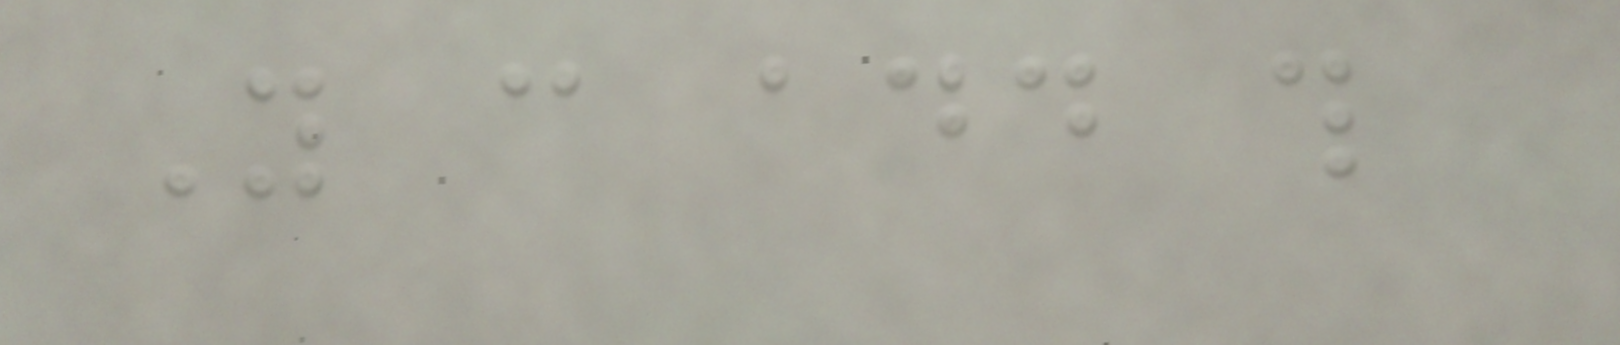You can add this
